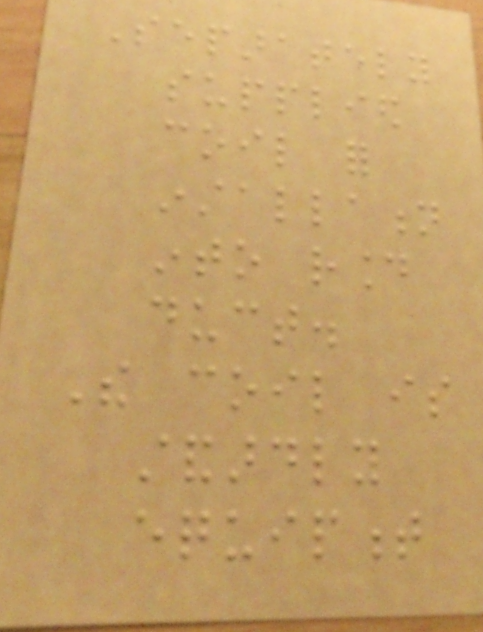Separately
supplied
coil for
installation
into round
duct.
The coil is
standardly
equipment
